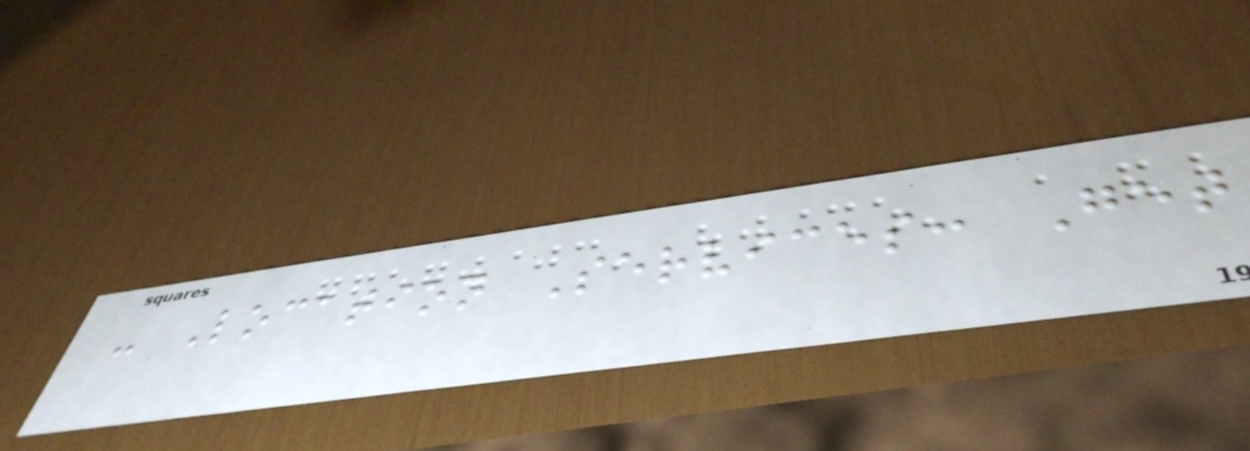- Location Services: Get
